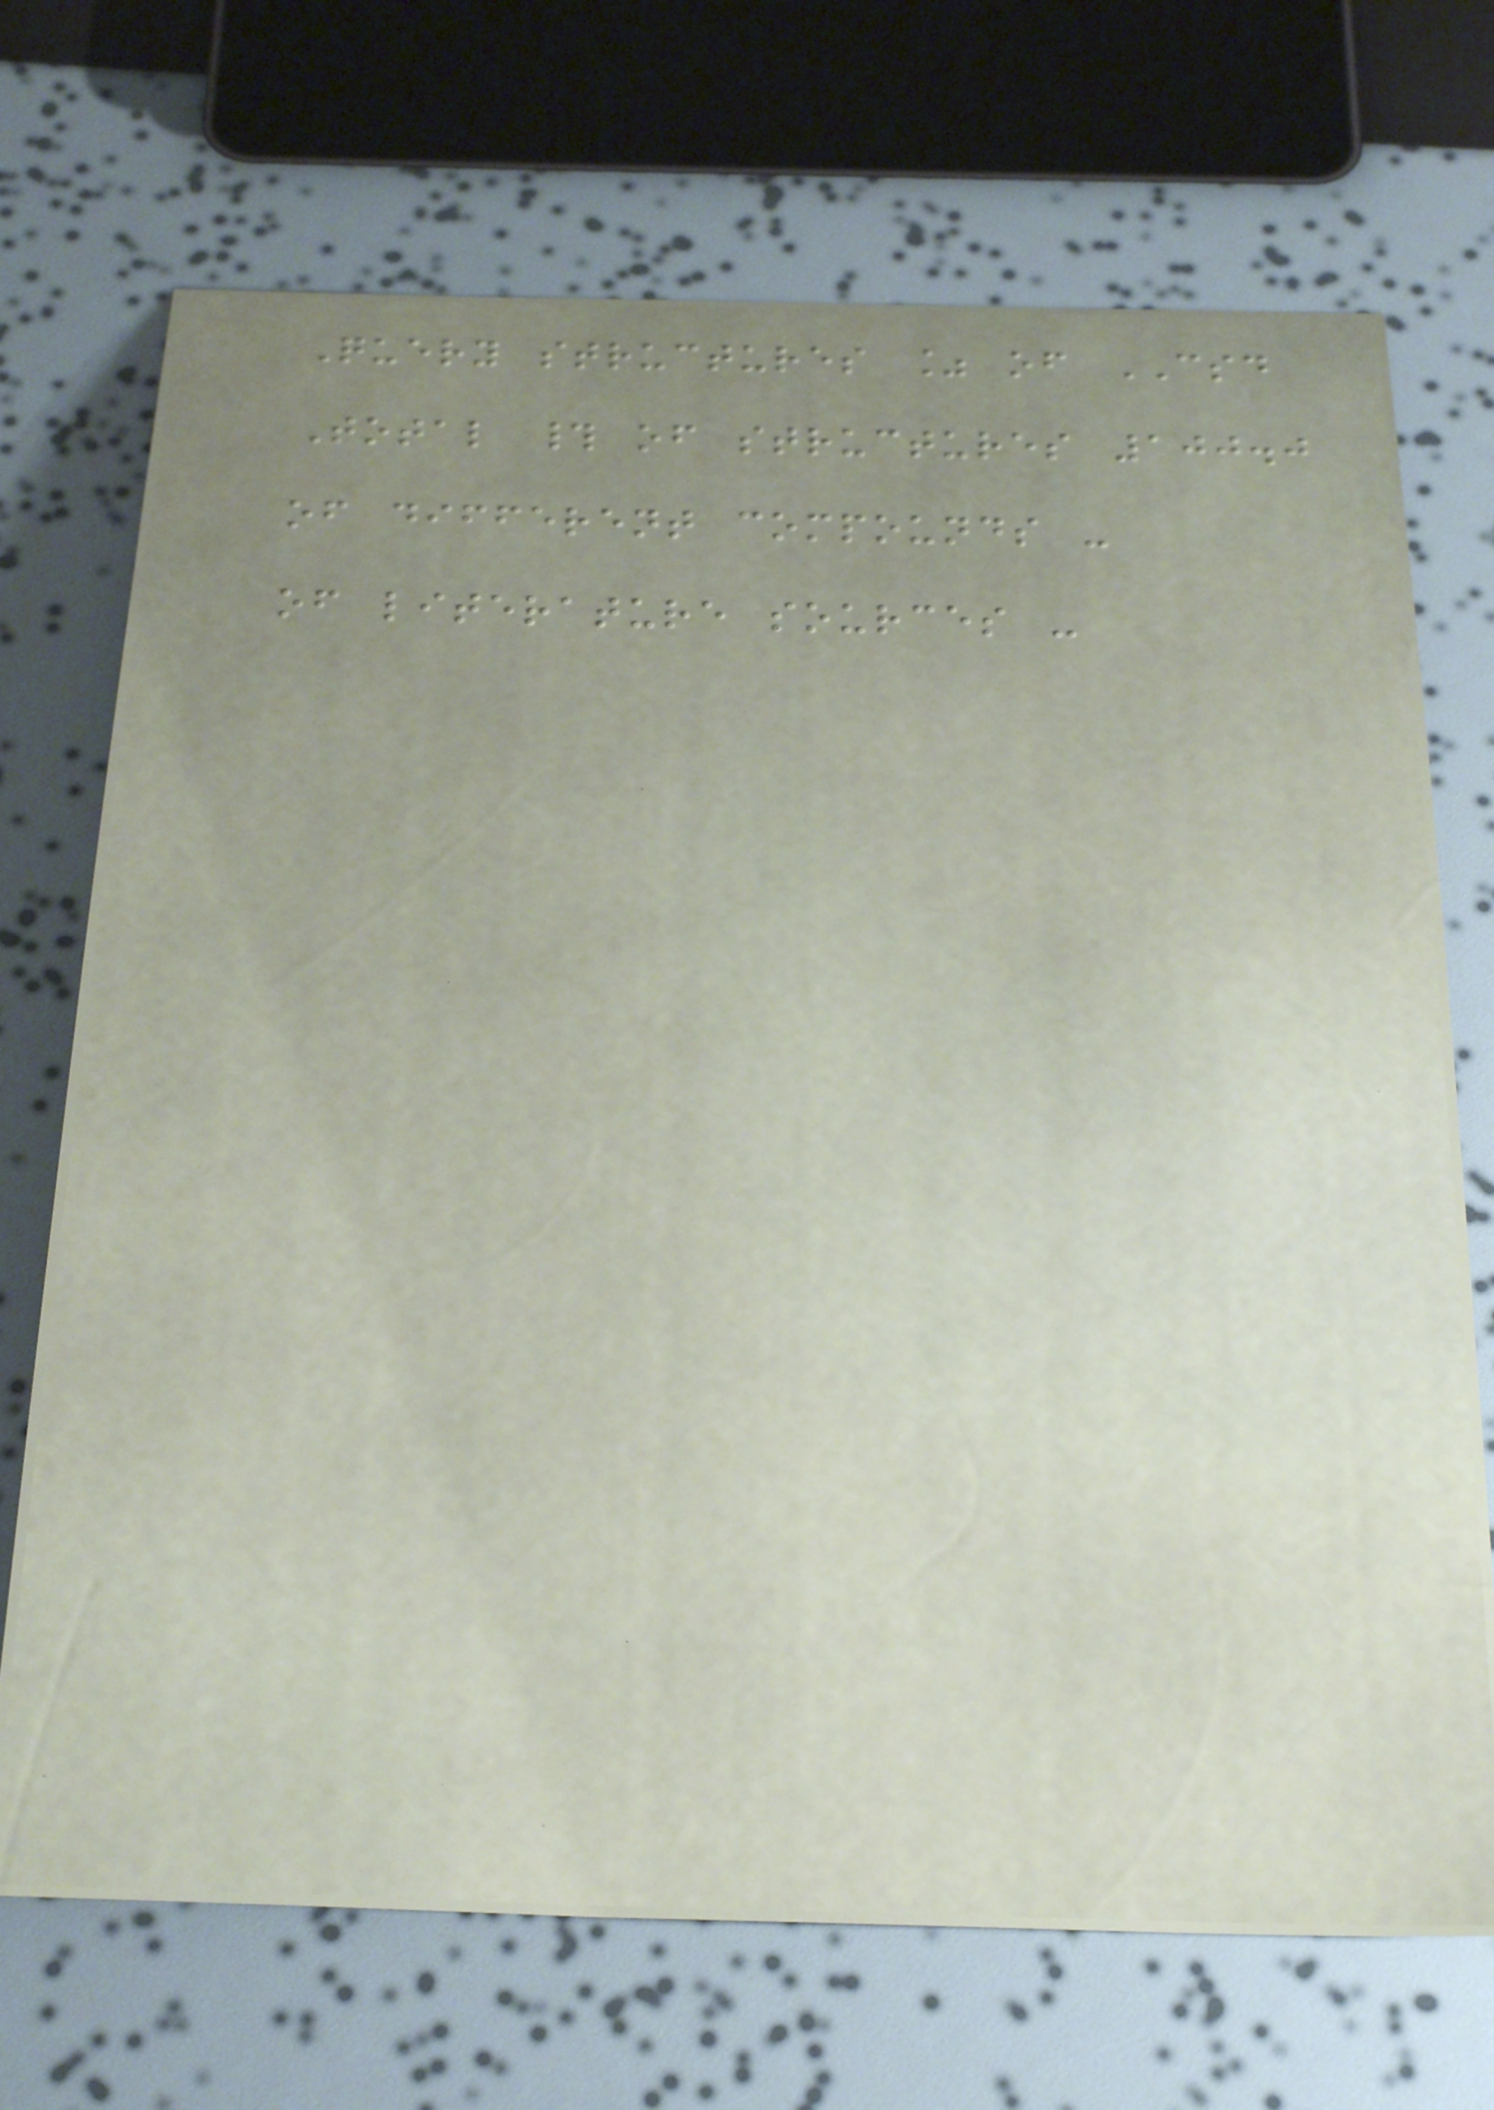Query structures % of CSD
Total # of structures 100.0
of different compounds -
of literature sources -
